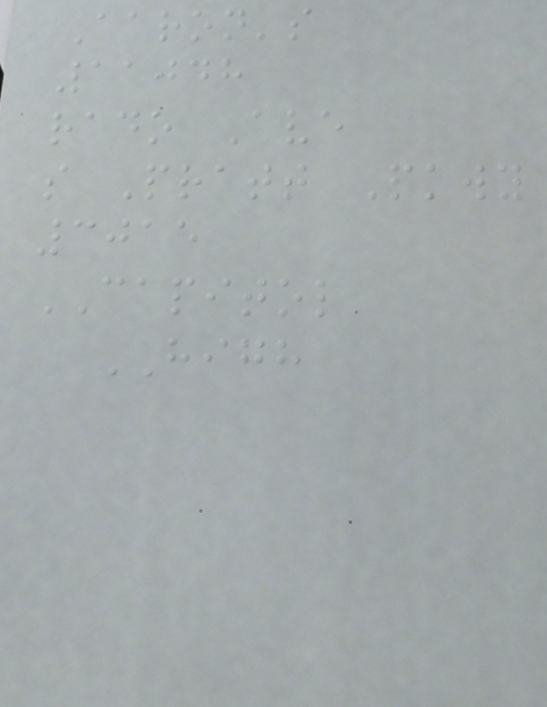Aaron's
11048
rado Ave
s Pratt Pkwy
3015
CAPITOL
HIGH
